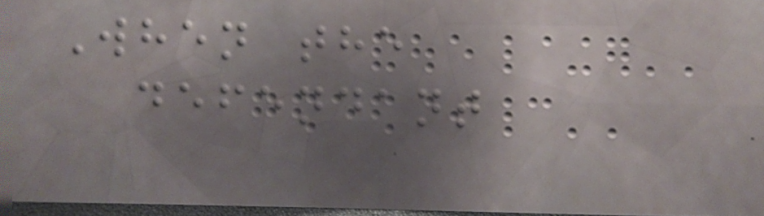When the
defendant
